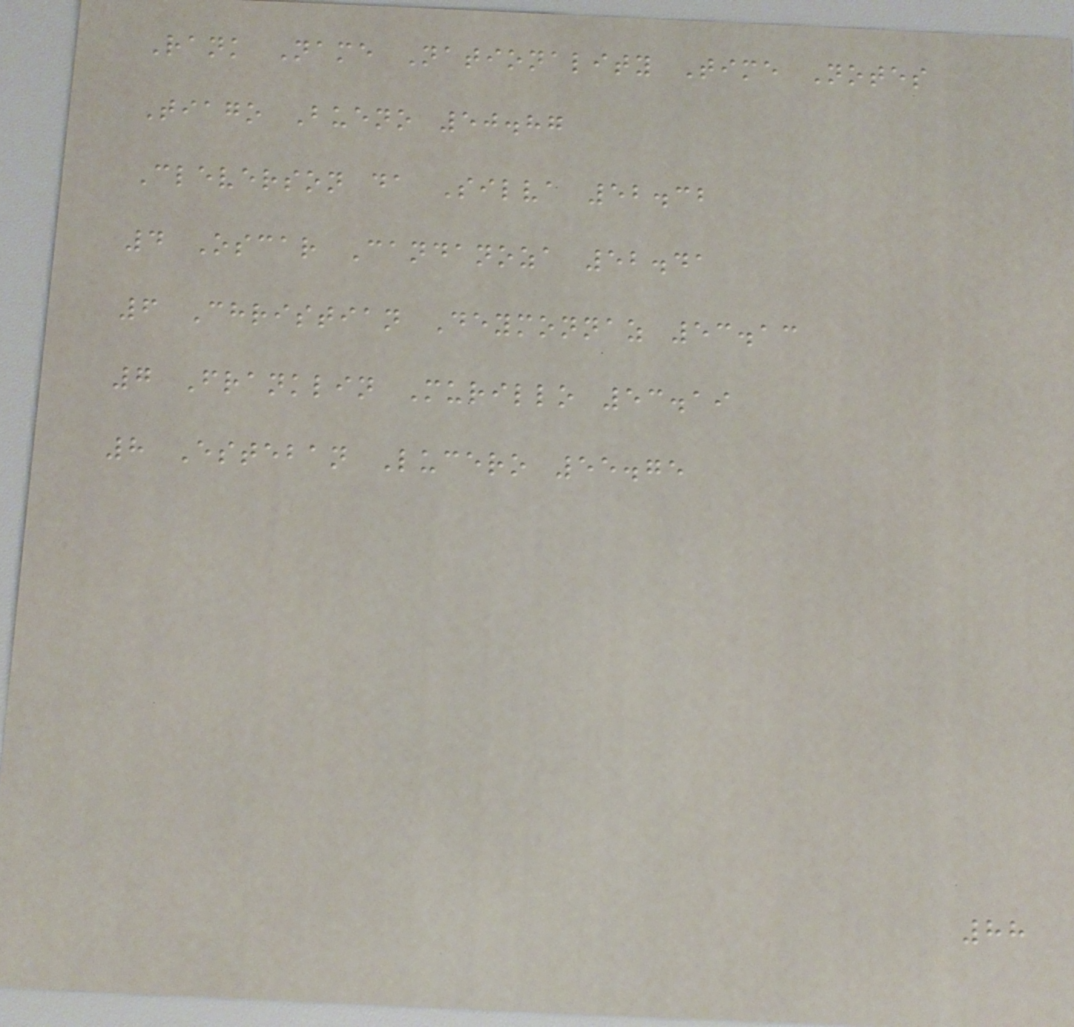Rank Name Nationality Time Notes
Tiago Bueno 50.87
Cleverson da Silva 52.32
4 Oscar Candanoza 52.41
6 Christian Deymonnaz 53.13
7 Franklin Murillo 53.19
8 Esteban Lucero 55.75
88
